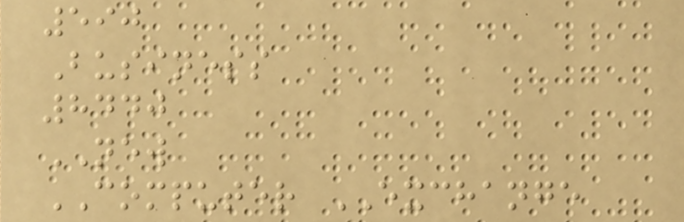590
Business
8440
NEW
COMPUTER EXCHANGE
